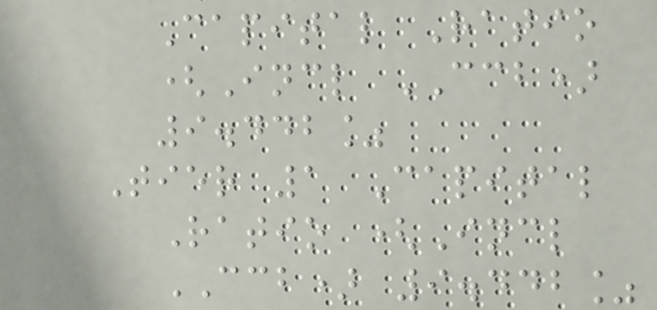Capital Ratio
(Incl CCB)
9.442%
Tier 1 Capital
Ratio (Incl
CCB) 9.442%
